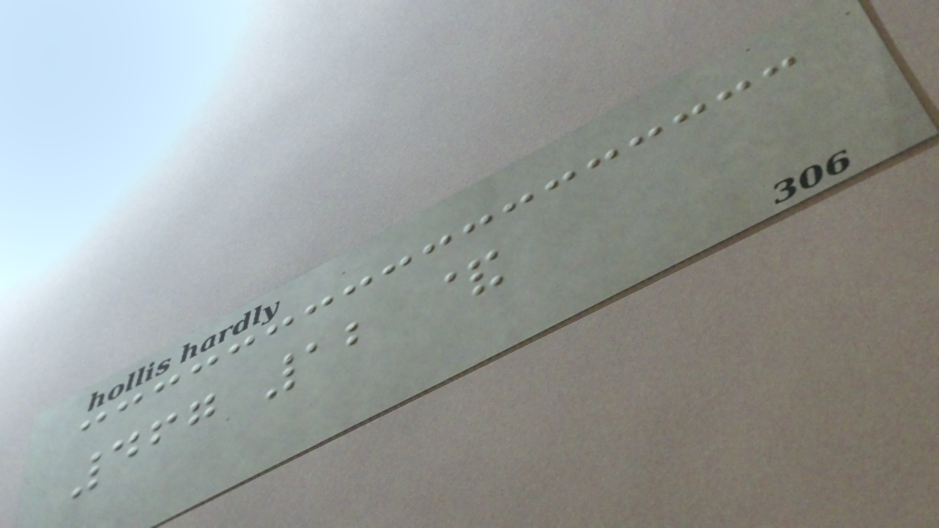467 12 &
